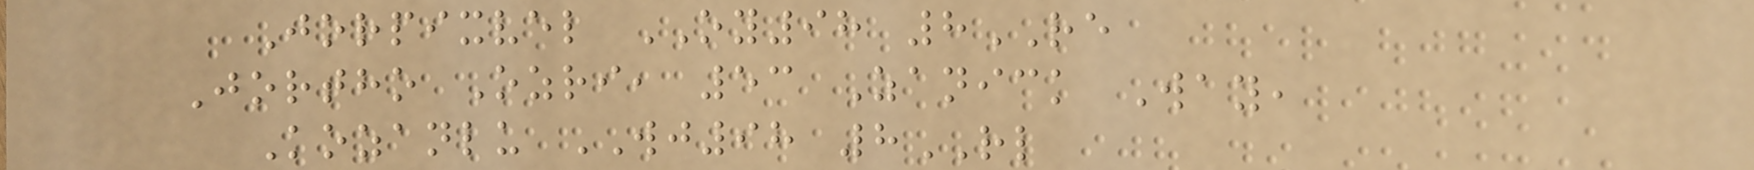Jorpixvel OY98 8RE
Jortho Ozri, 53 Zanick Way,
Kozanlu WJ98 8RL
